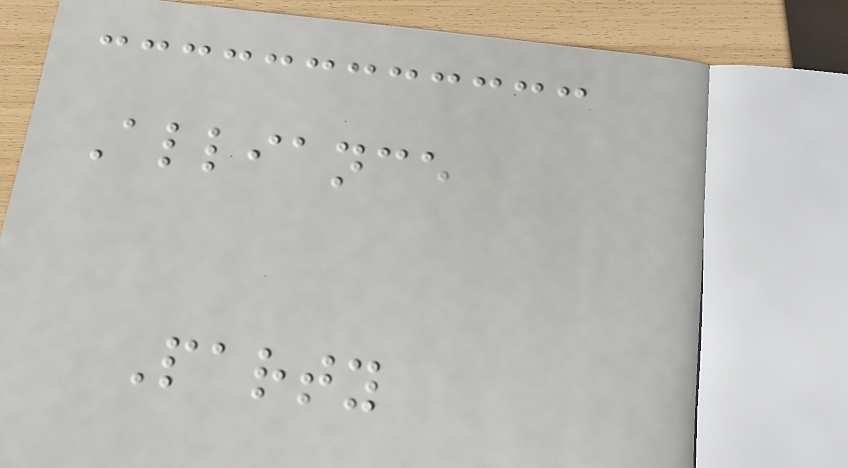Alliance
Party
